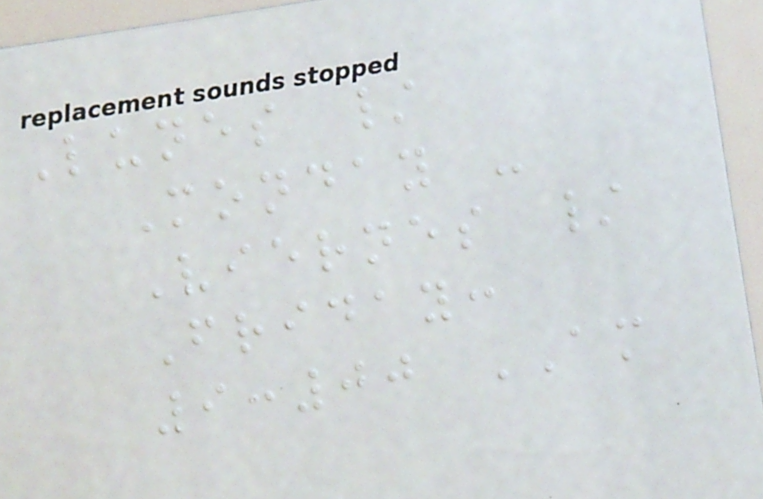Lunes /
Monday -
Viernes /
Friday:
9:00 AM
